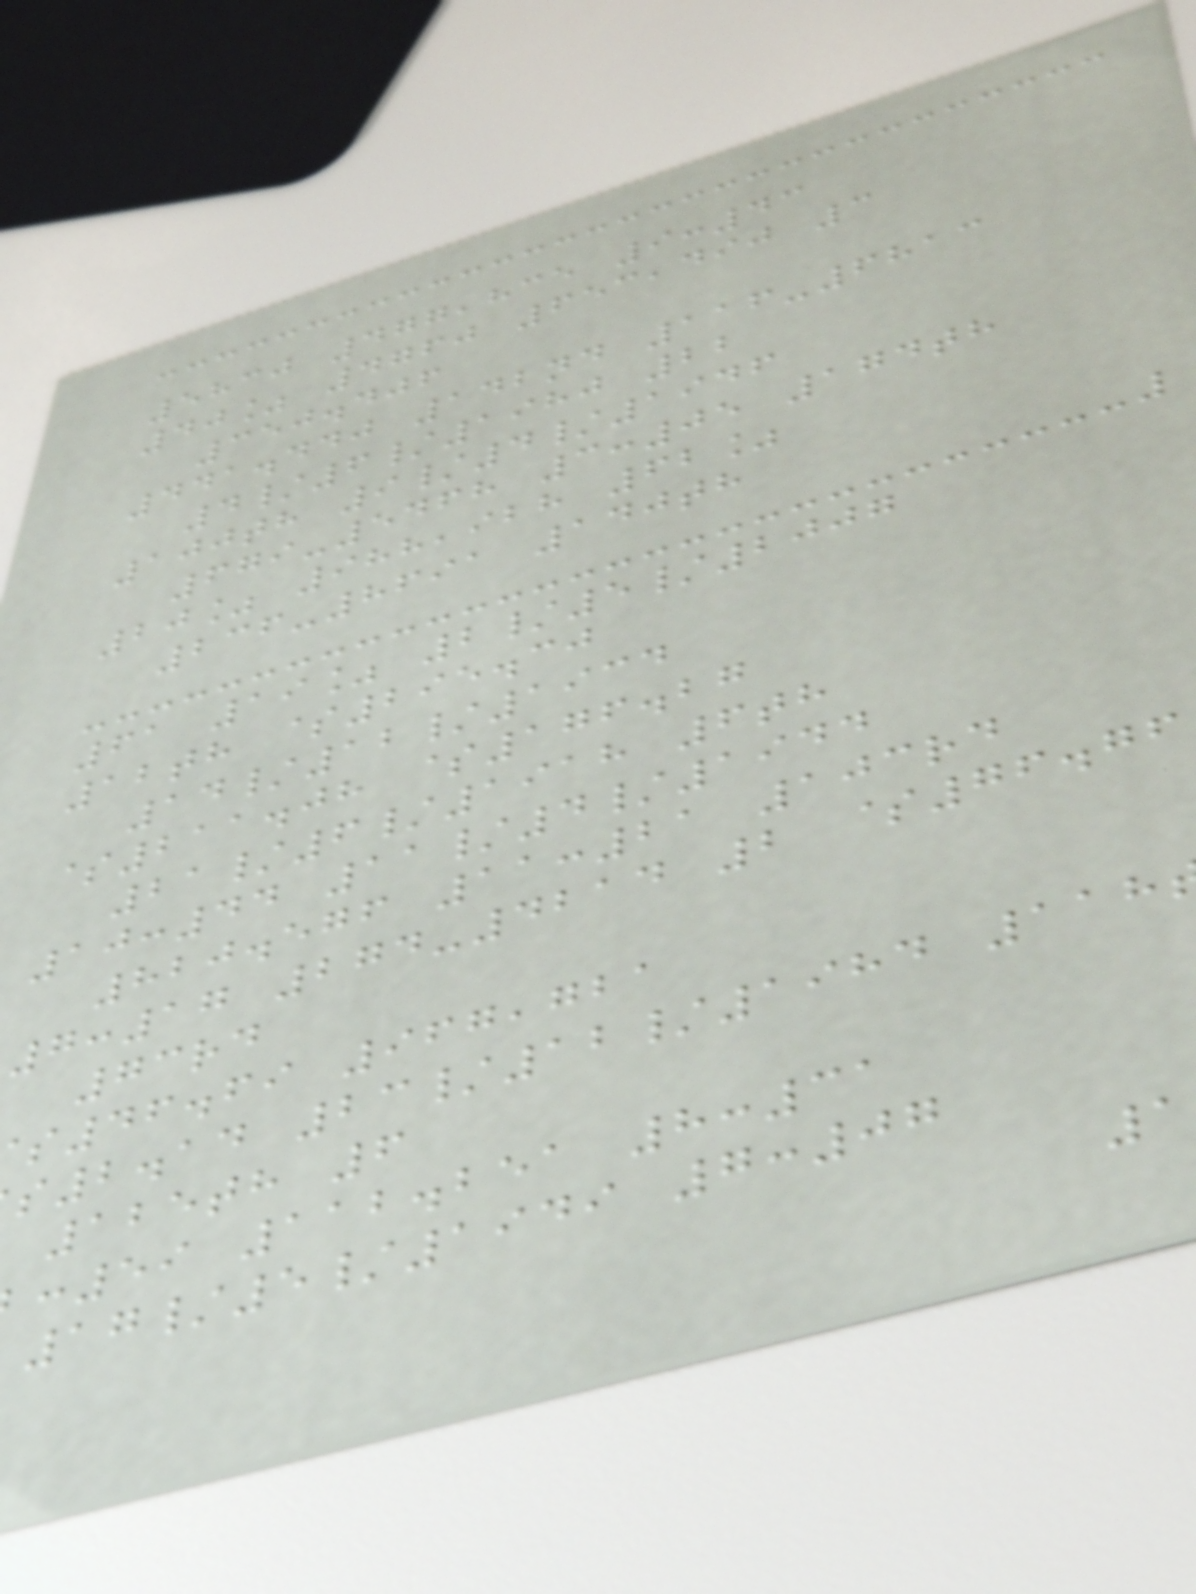5830 477,835 9:43
40% 4760 653,490 3
350.406
441.440 142nd 116-6813
4/6/1980 22
100th 9/4/1946
679-5468 3:05 174th
20% 988,928 62%
236-8691 140th
61 19% 2/5/2007
12th $295.30
14/12/1934
$211.08 $176.27
21/6/1918 6th
10:44 11/4/1944
820.576 11:21 103rd
7:17 274-4214 2 $76.76
73rd
46.69 967,721
2.14 23/12/1984 118
125th 6
:59 112.251 8:31
17/5/1949 7:07
